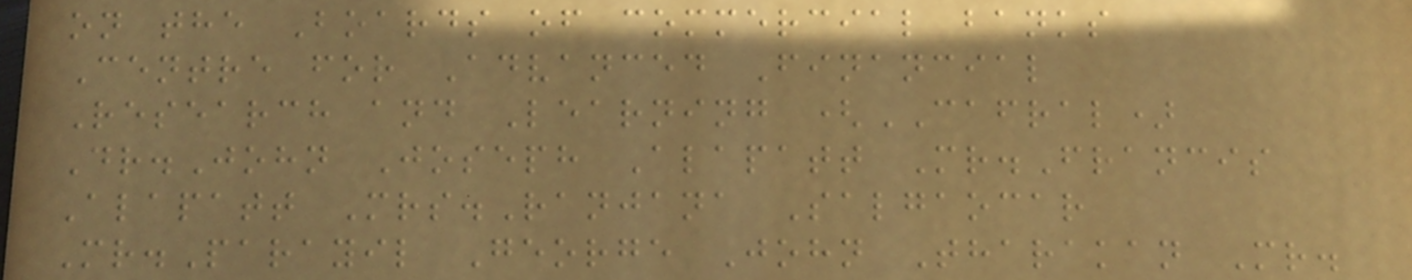on the Boards of commercial banks
Centre for Advanced Financial
Research and Learning (CAFRAL)
Dr.John Joseph Alapatt Mr.Francis
Alapatt Mrs.Ranjana Salgaocar
Mr.Parayil George John Tharakan Mr.
